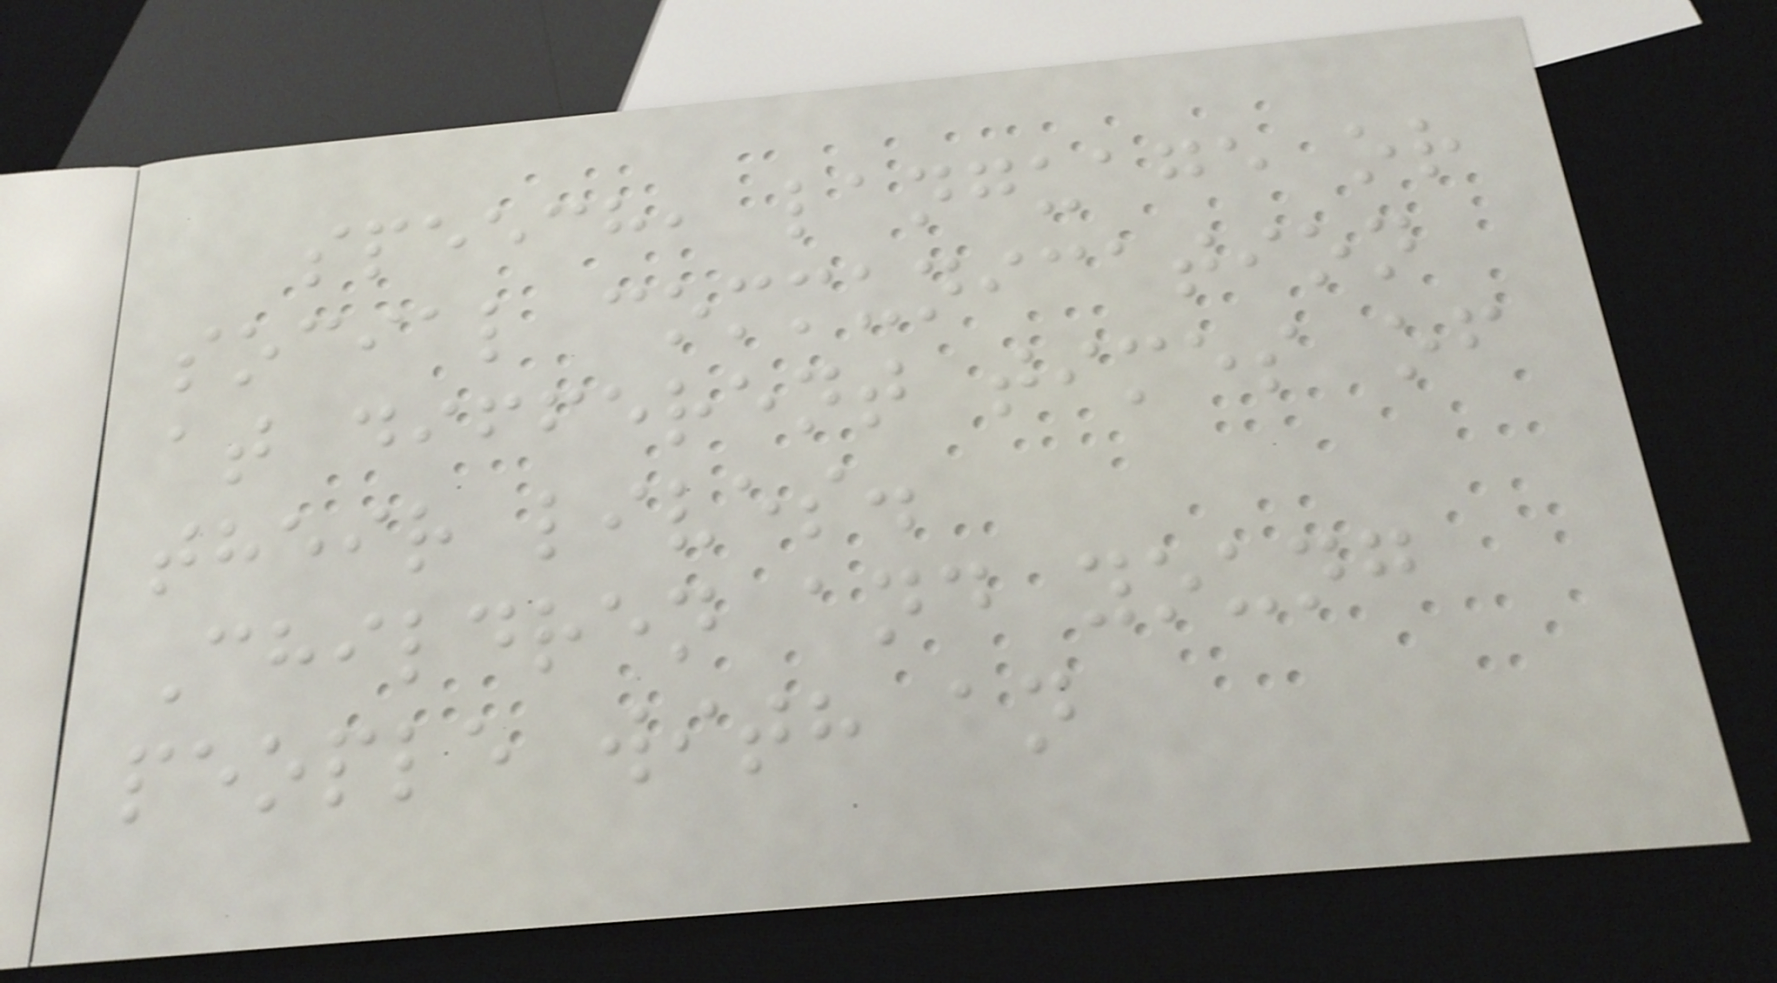speech, language or
social communication
at different times of
their lives.
Children and young
people with an
